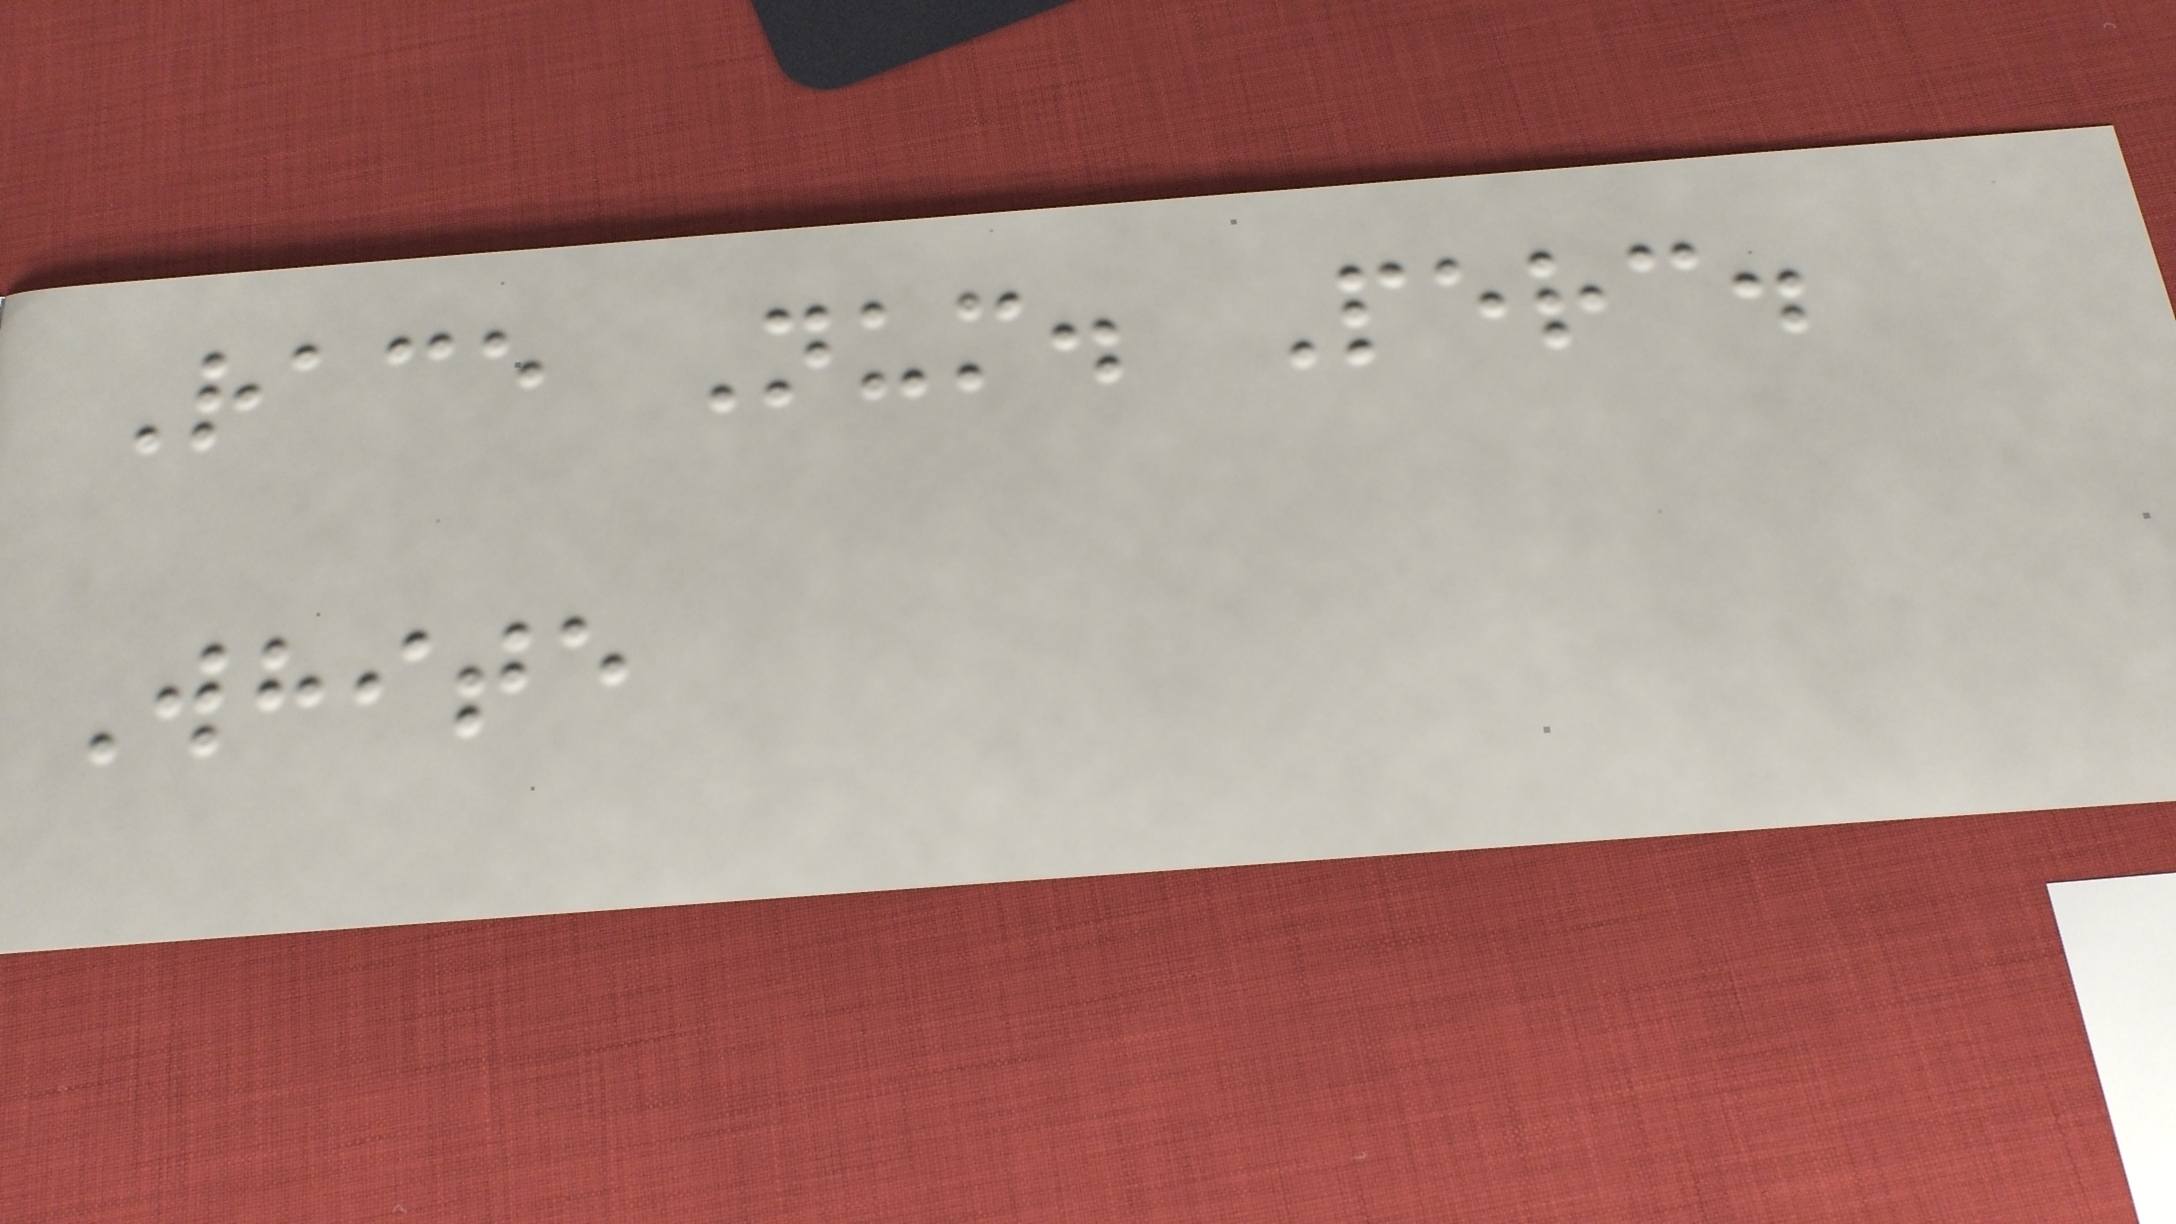Race Num. Perc.
White
